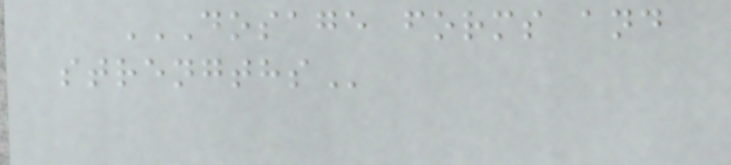DOSAGE FORMS AND
STRENGTHS
